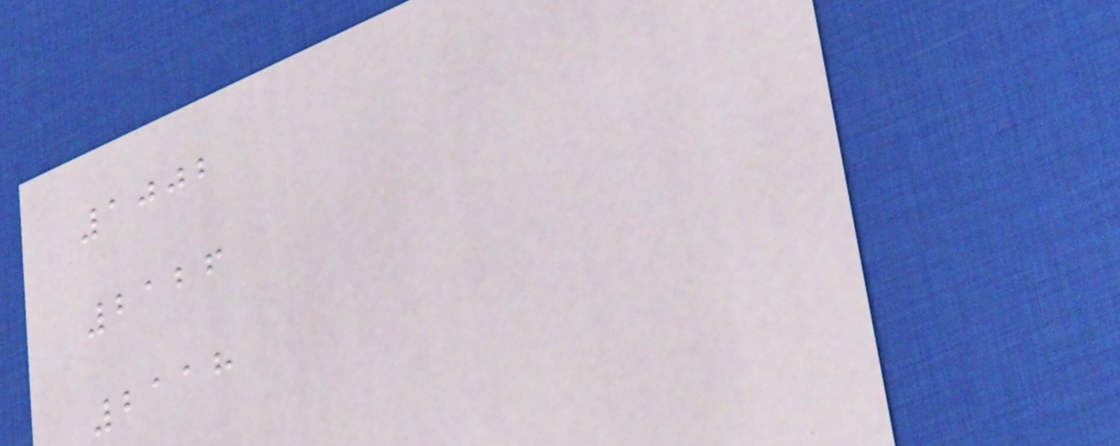1002
2126
2118
